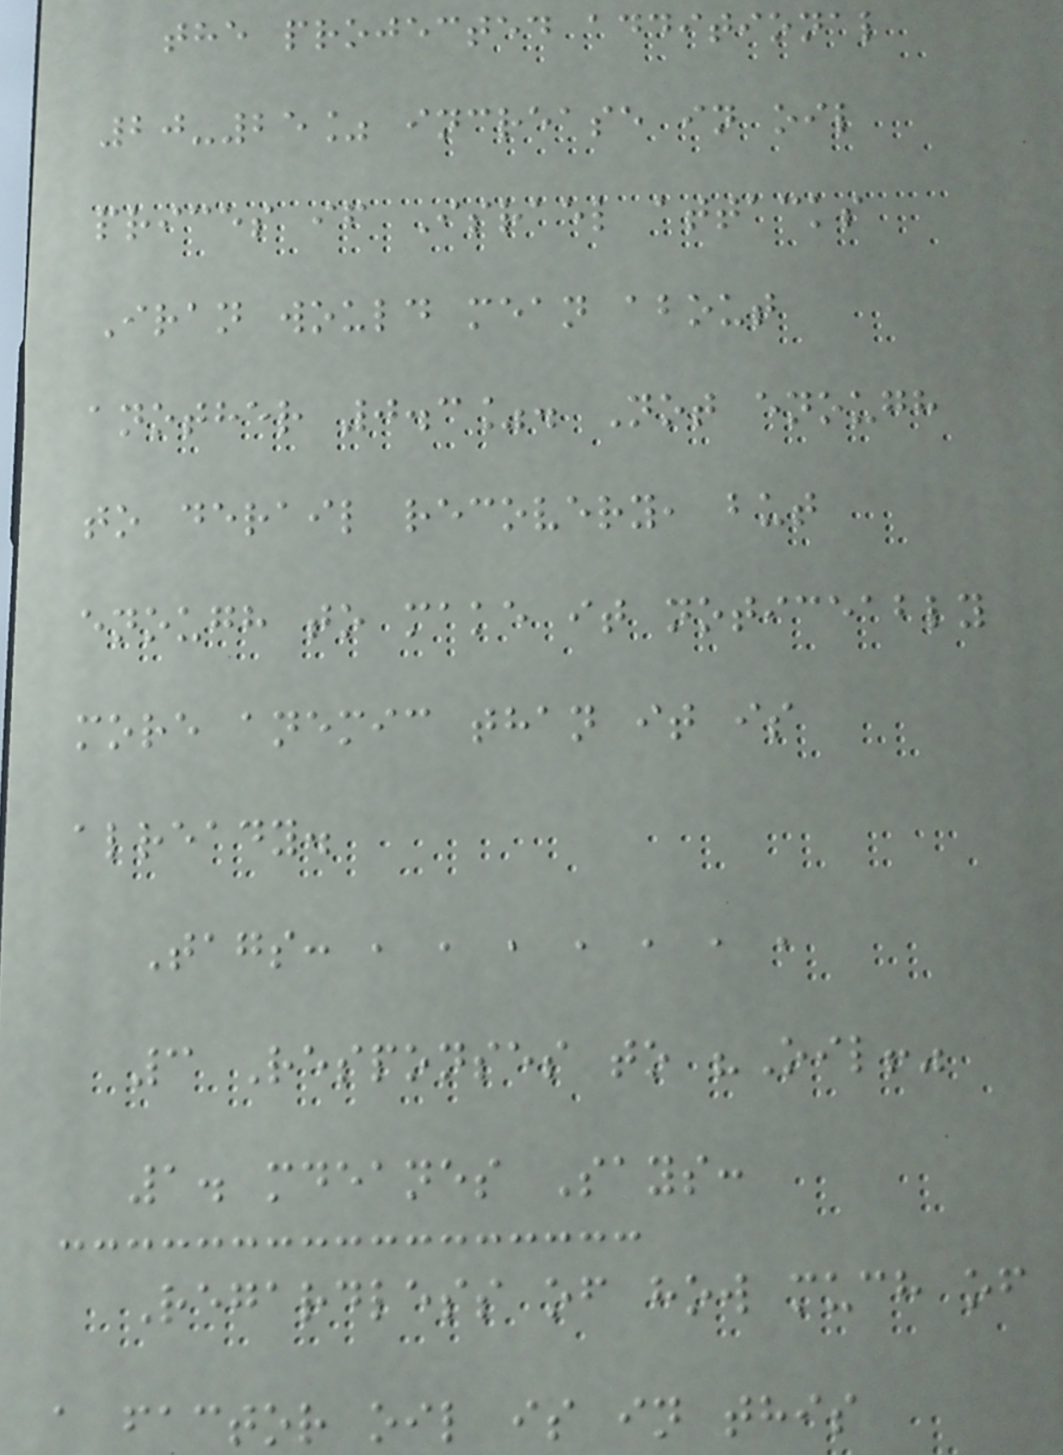the projected additional
20-25% increase in oil
prices if Israel attacks
Iran would mean about
another 0.3%. Not enough
to derail recovery, but
enough to make it noticeably
more anemic than it is
already.
Tags: , , , , , , ,
3 Responses to "Oil!"
1. mdeanes Says:
Regardless of how much of
a factor oil is in this
